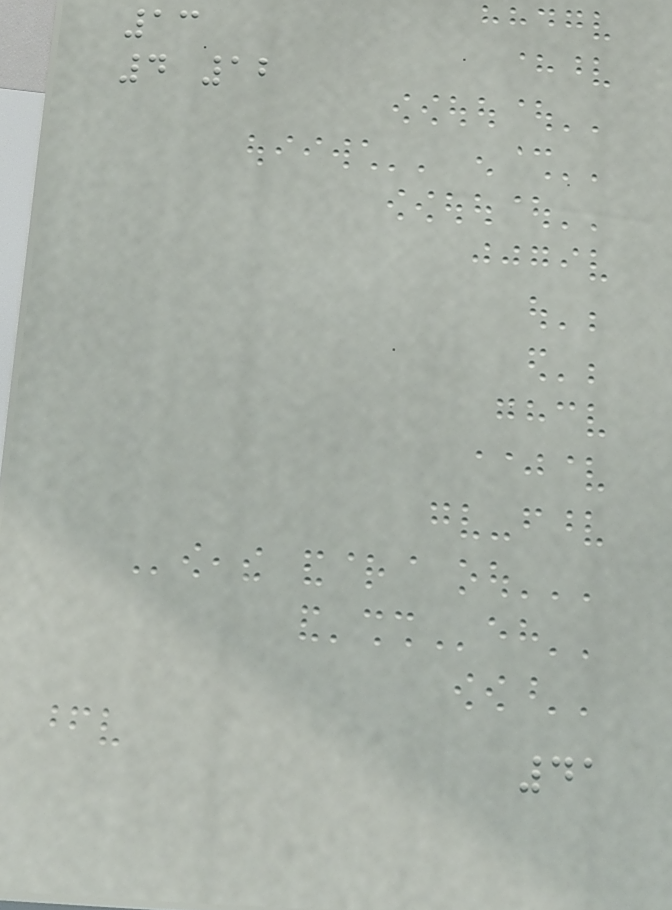13
4 12
41
